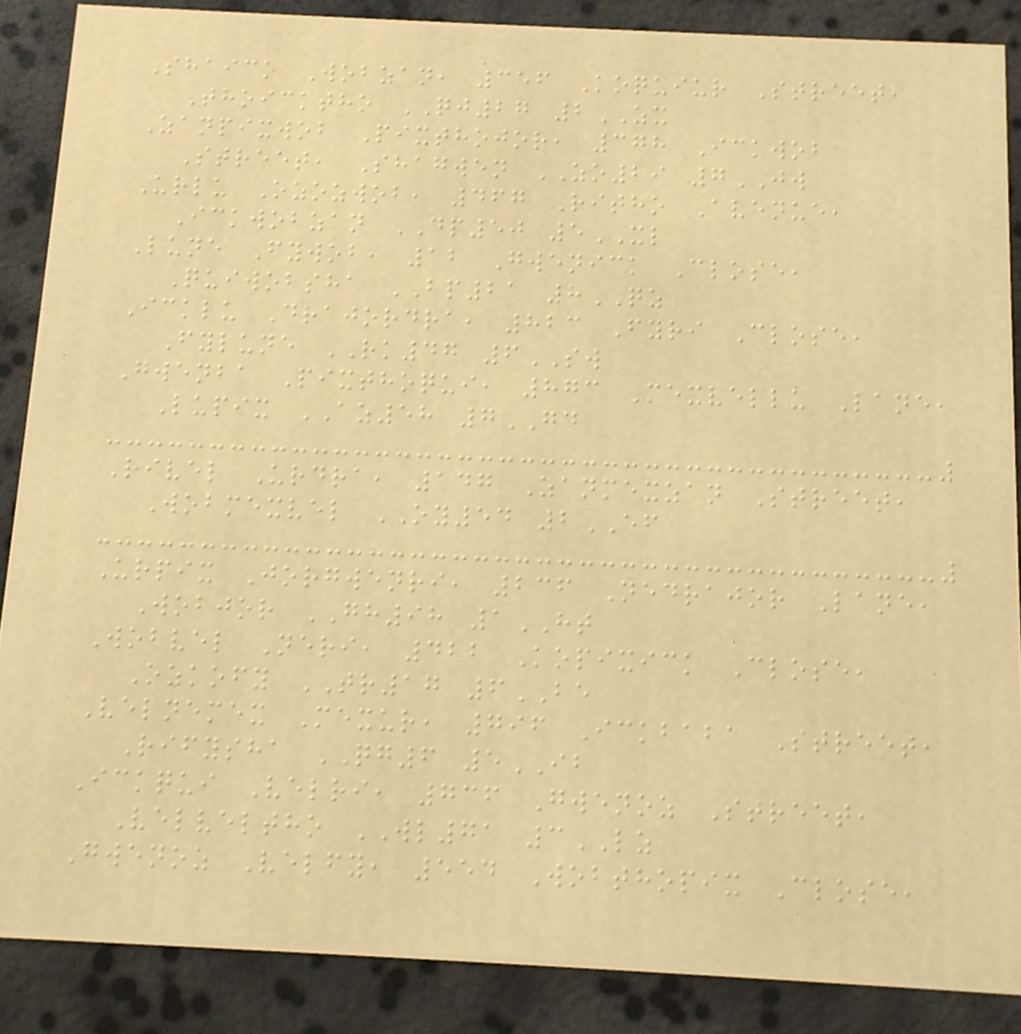Shaick Wobzan, 356 Koquiur Street,
Thoicktho QJ27 2ZX
Zanpixwob Pixthojor, 378 Ickwob
Street, Shagwen ZO29 7JW
Urlu Ozozwob, 467 Ritho Avenue,
Ickwobzan DP50 5XL
Lune Fywob, 12 Gwenick Close,
Quiwobsha BP21 8QZ
Icklu Drajordra, 823 Fyri Close,
Fylune RK47 6SW
Gwenba Pixthoqui, 873 Mexvellu Lane,
Lupix AZ58 7GD
Rivel Urdra, 147 Zanmexzan Street,
Wobmexvel OY54 2EF
Urpix Jorgwenri, 236 Nedrajor Lane,
Wobjor GH98 1HT
Wobvel Neri, 422 Kopixick Close,
Ozkofy TR17 6BE
Velnemex Mexur, 796 Ickbaba Street,
Rifysha QG6 5IB
Ickqui Velri, 736 Gwenoz Street,
Velveltho WL71 3LZ
Gwenoz Velfy, 554 Wobthopix Close,
